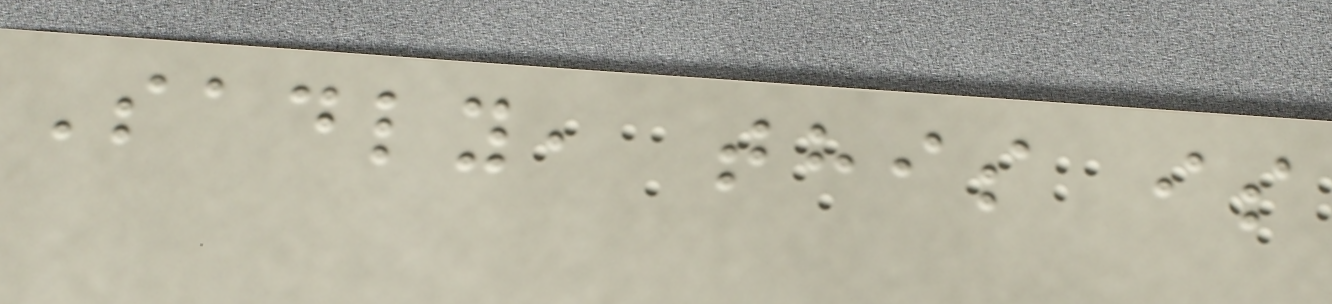Sadly, this is
